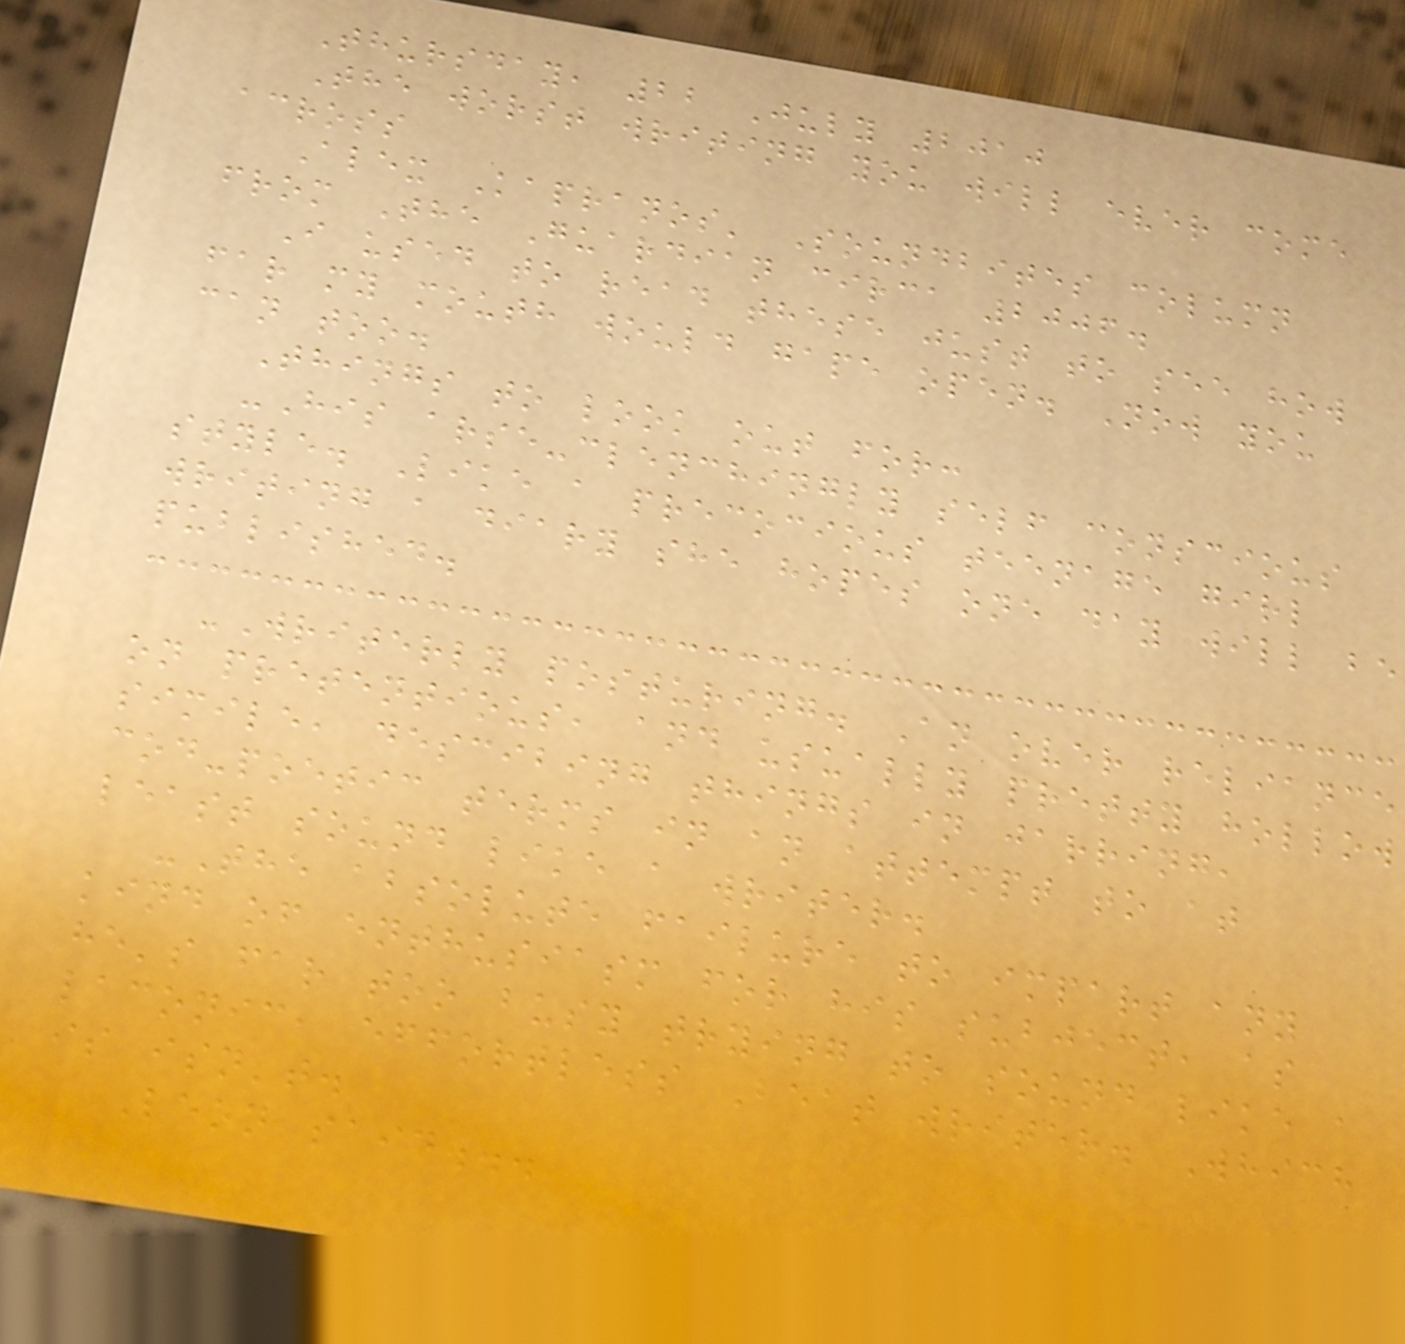Thursday, 22 July 2010
The worst writing you will ever come
across
Alex Kapranos' Soundbites column
from The Guardian circa 2006.
I used to read these just to see how
far my mouth would gape open. Now you
can too.
Things to look out for:
-His arse-clenchingly self conscious
style. Like a precocious teenage girl
writing a diary she hopes one day will be
published.
-Writerly posturing. An over reliance
on pretentious, and usually pretty hollow
simile, descibing things in jarring,
cod-poetic terms in an attempt to at
least sound like a writer.
-The absolute failure to impart any
kind of enthusiasm for his subject, as
he's far too busy trying to sound like a
laconic, effortless Beat writer. Which
is isn't.
Leon said...
